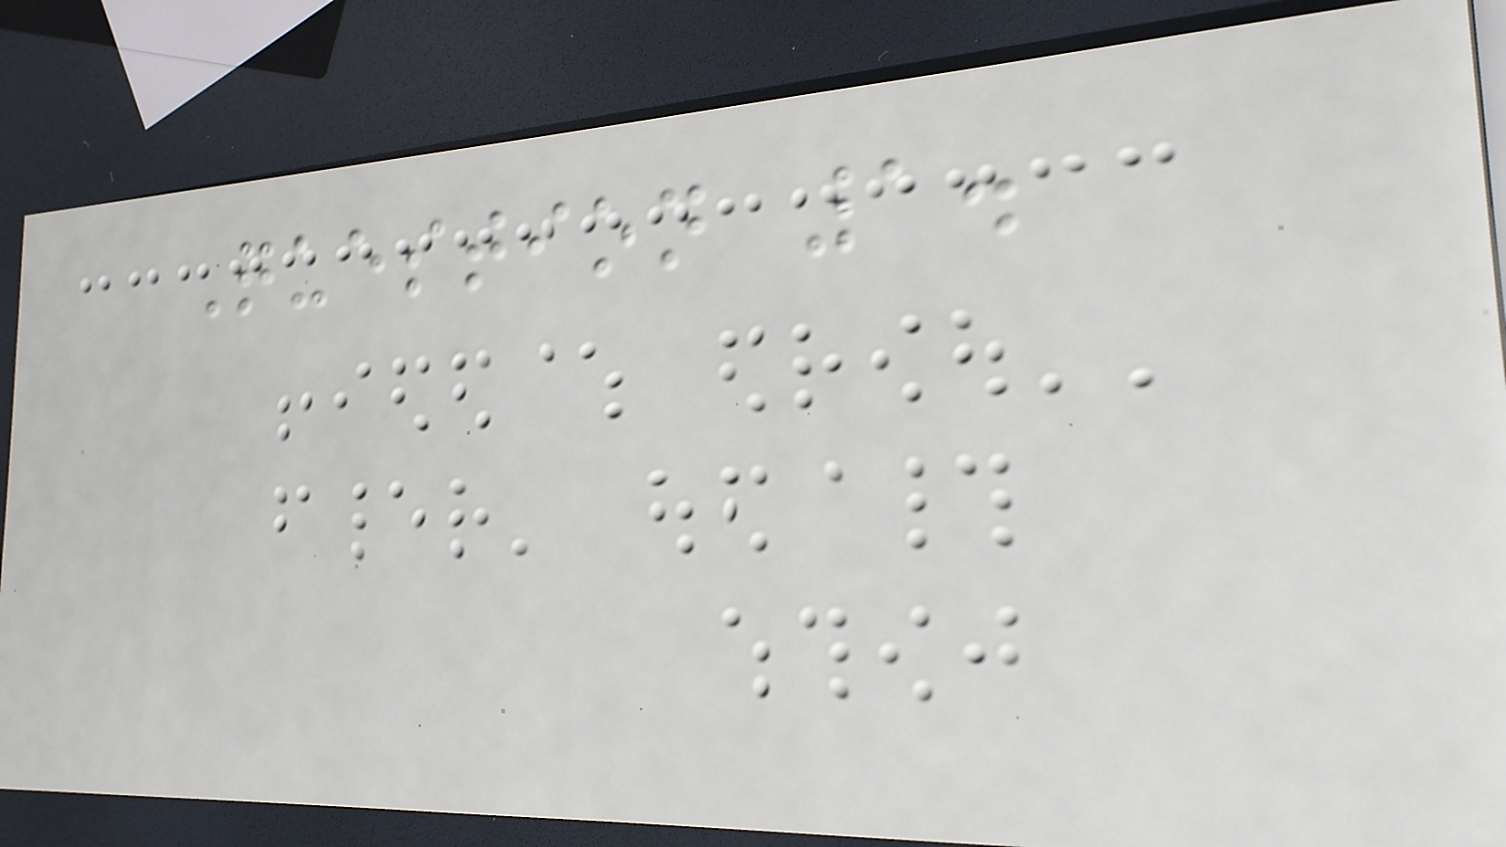Question 1.
